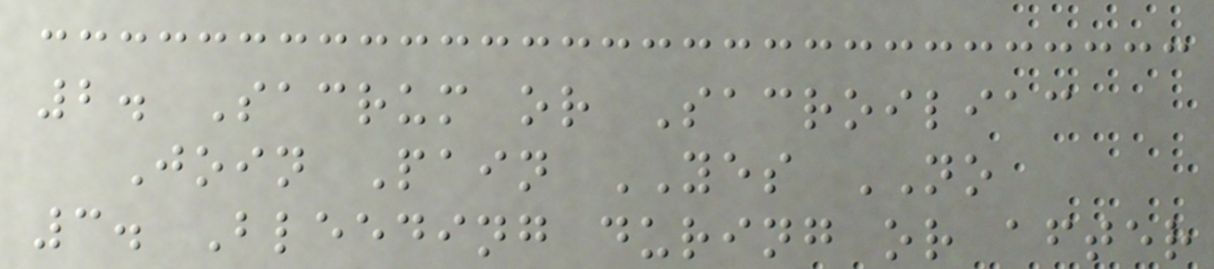2. Sacrum or Sacroiliac
Join Pain YES NO
3. Bleeding during or after
